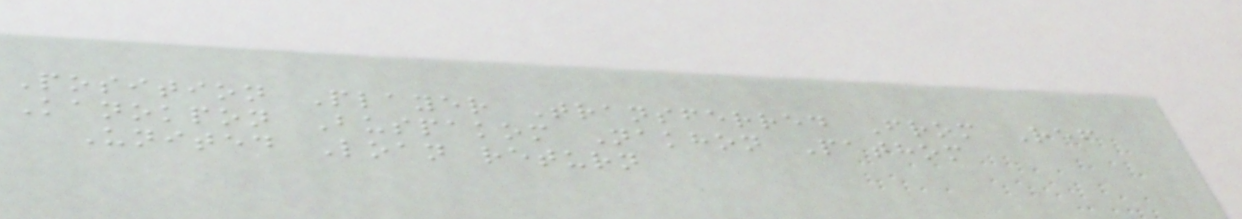Position Player Transferred From Ref
Kanokpon Buspakom Nakhon Pathom
United Loan return
